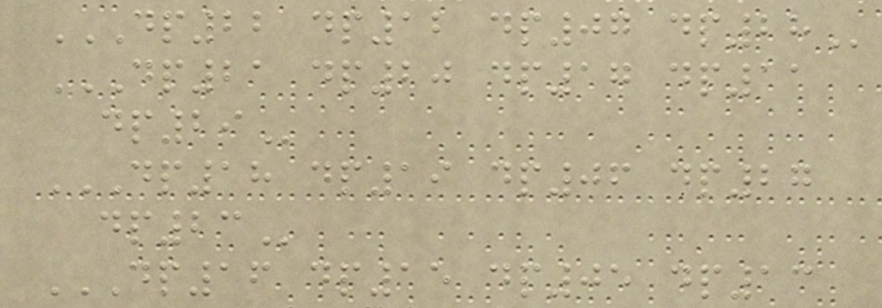DP22 DP12 DP07 DP28
DP21 DP20 DP17 DP11
DP29
DP18 DP19 DP06 DP27
DP23
DP16 DP15 DP05 DP13
